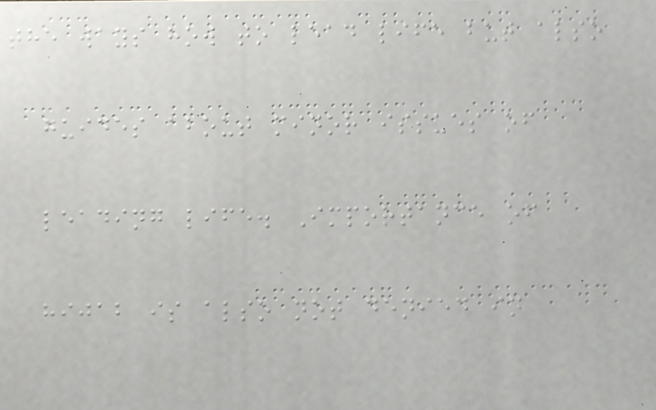the ways how to lead life but also
guides about minor issues of
leading life. Importance of
hijab is also not denied in
